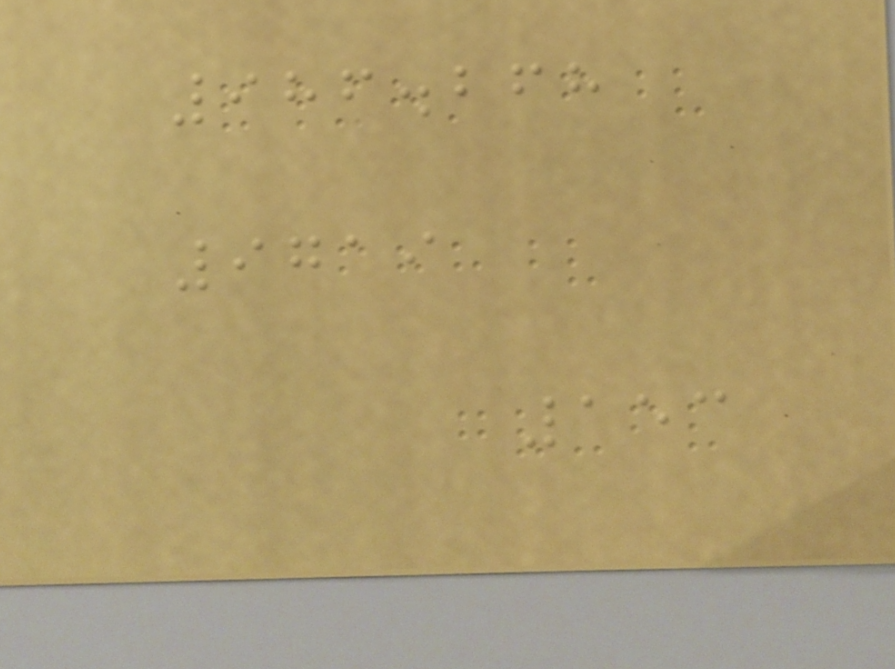986.268
9719
153
